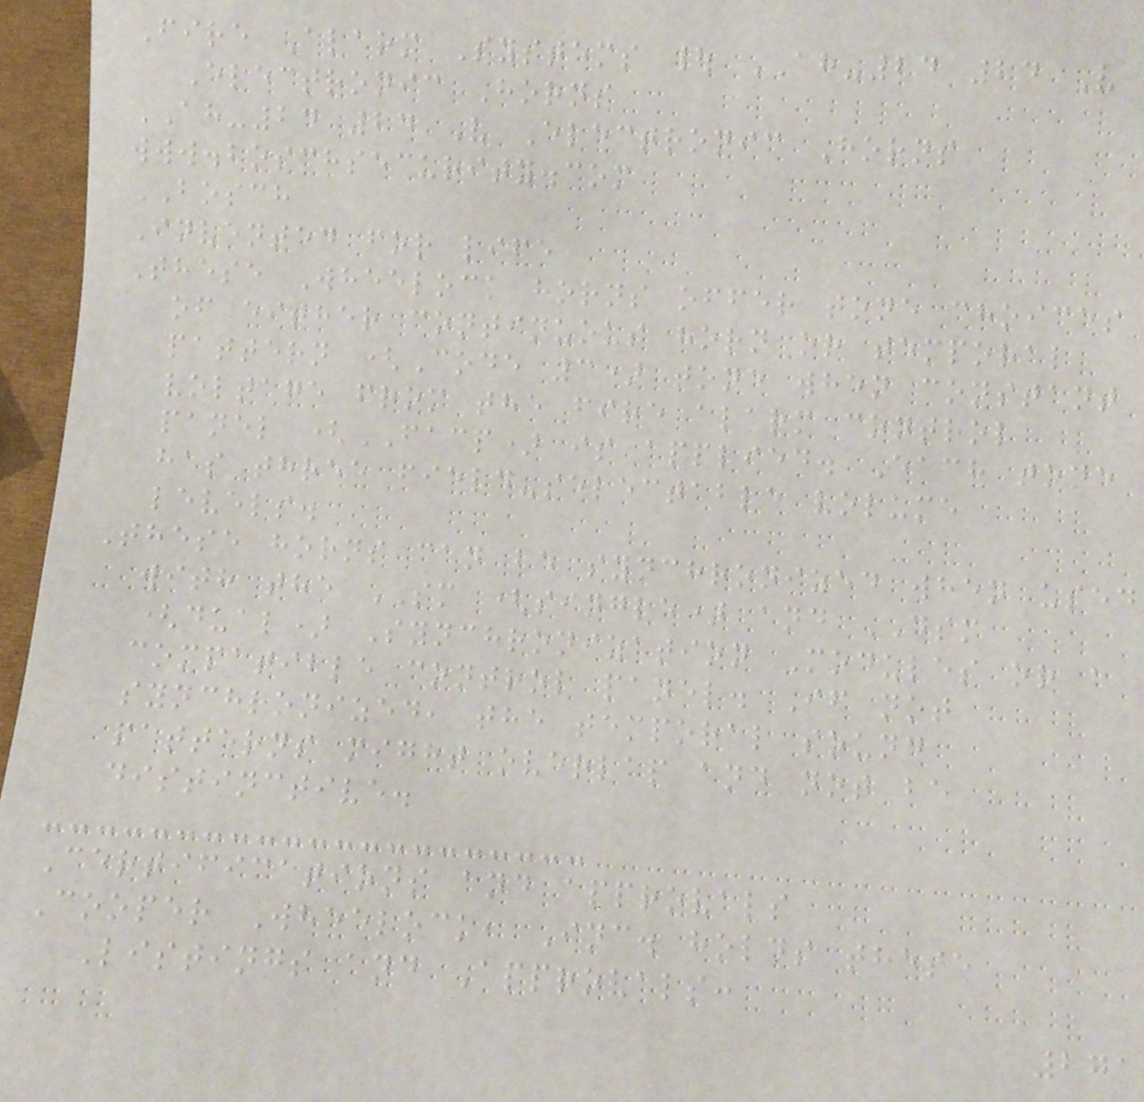Fire Alarm Systems | AH-24 24 V
Electronic Horns
AH-24 24 V Electronic Horns
www.boschsecurity.com
BOSCH
Invented for life
These Wheelock horns offer tone choices
of either continuous horn or temporal
pattern (Code 3) tone when constant
voltage from the fire alarm control
panel (FACP) is applied. Each tone
has three field-selectable volume
levels.
These horns can be synchronized when used
with the SM (single) and DSM
(dual) Synchronization Modules or a
compatible control panel. If not
synchronized, the temporal sound
patterns might overlap and not be
distinctive.
Certifications and approvals
Cooper Wheelock, Inc. holds these
Listings and Approvals:
271
